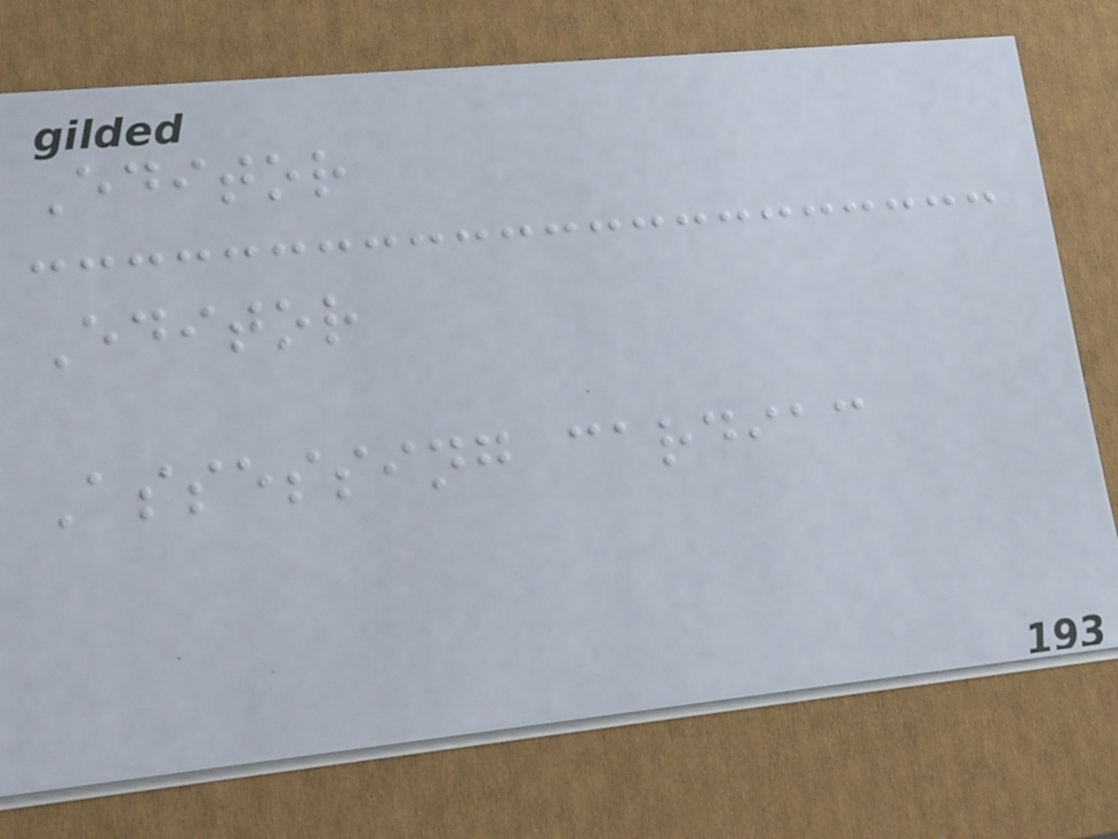Editor
Editor
Assessing cardiac
